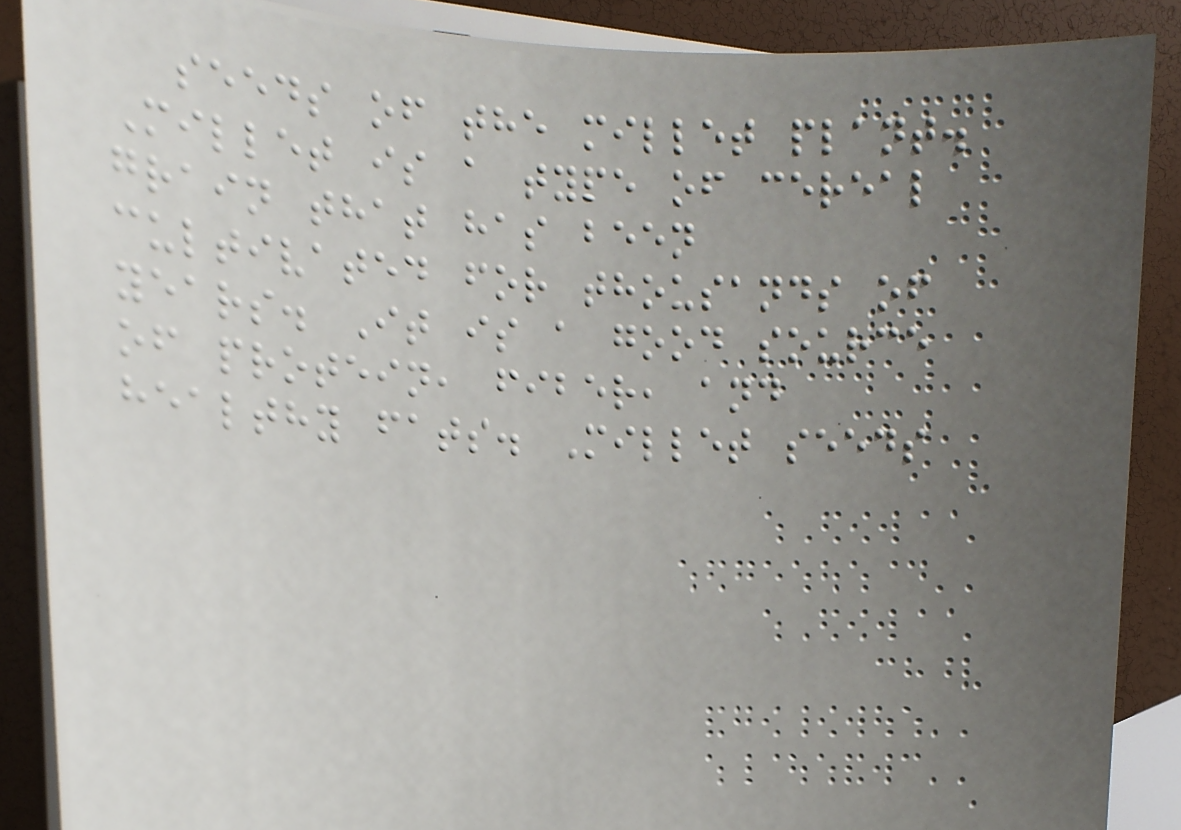seeds of the millet plant.
Millet is a type of cereal
grain that has been
cultivated for thousands of
years. It is a good source
of protein, fiber, and
healthy fats. Millet seeds
